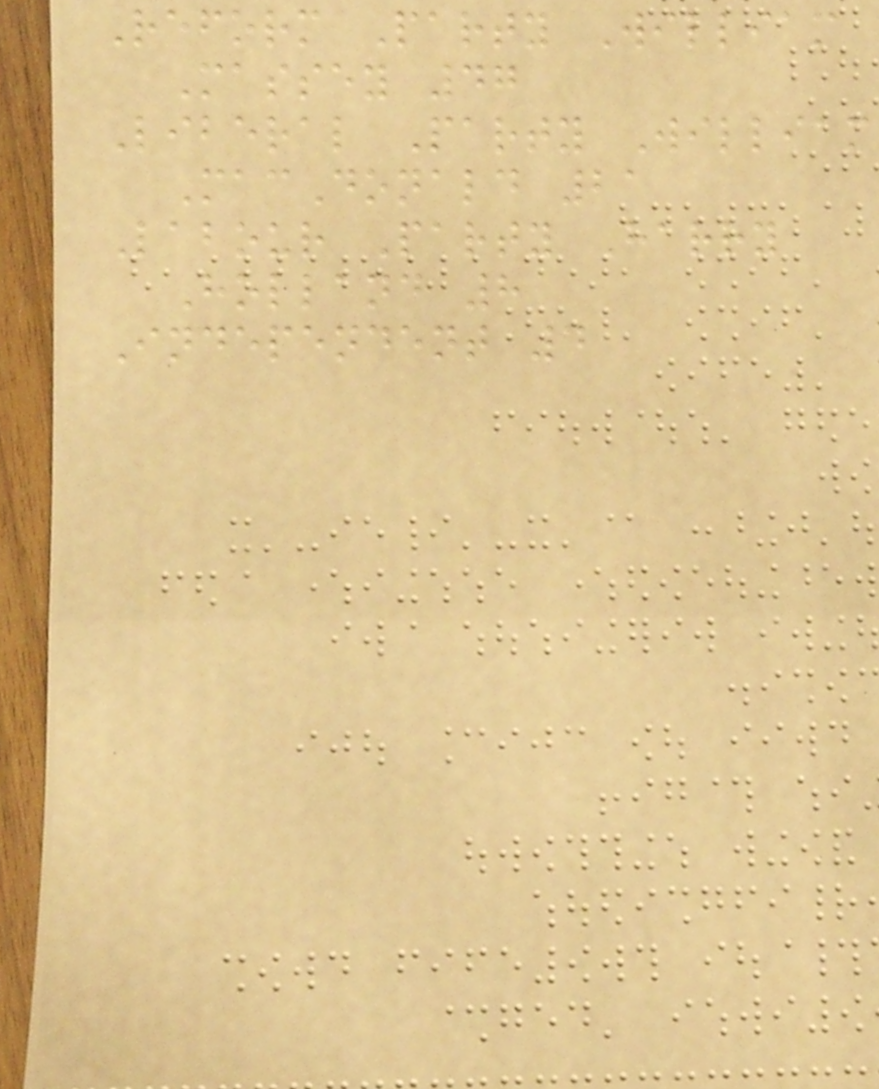Reform Party William
Massey 47
Liberal Party William
MacDonald 21
Labour Party Harry
Holland 8
Independent 4
